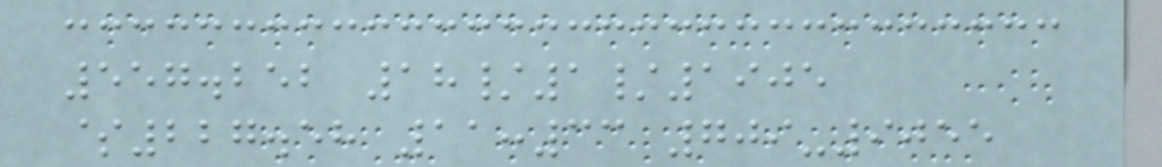557.252 18/1/1905
$227.58 11:33 709-9055
